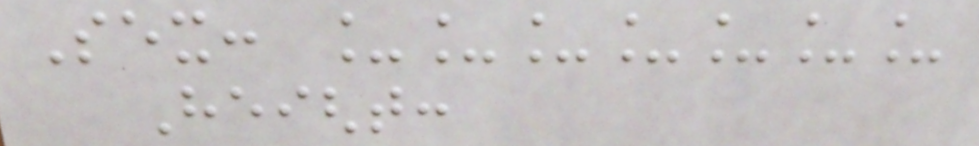Sex: _______
Height:
